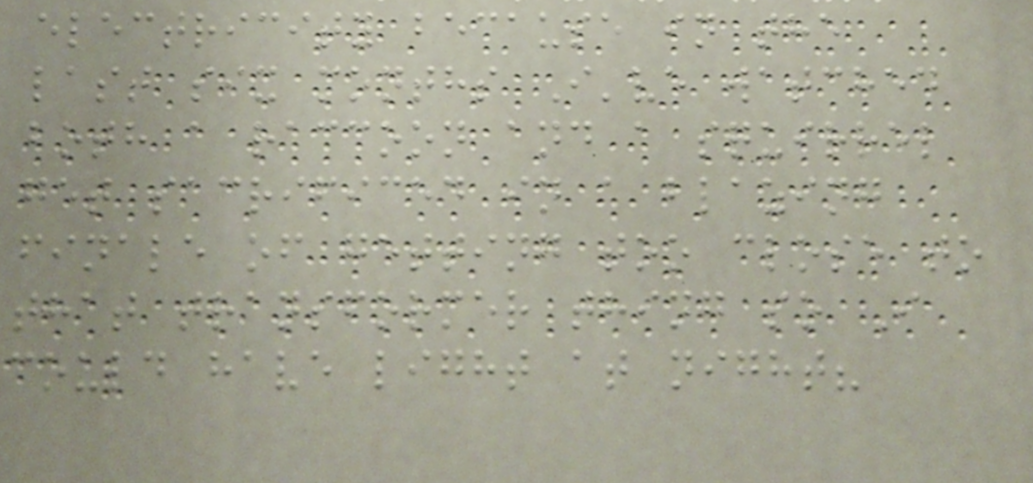electricity because in the
last six months I've watched
both a raccoon and a squirrel
get sacrificed in a blazing
finale of getting too close to
that transformer thing so I
could have light at night?
